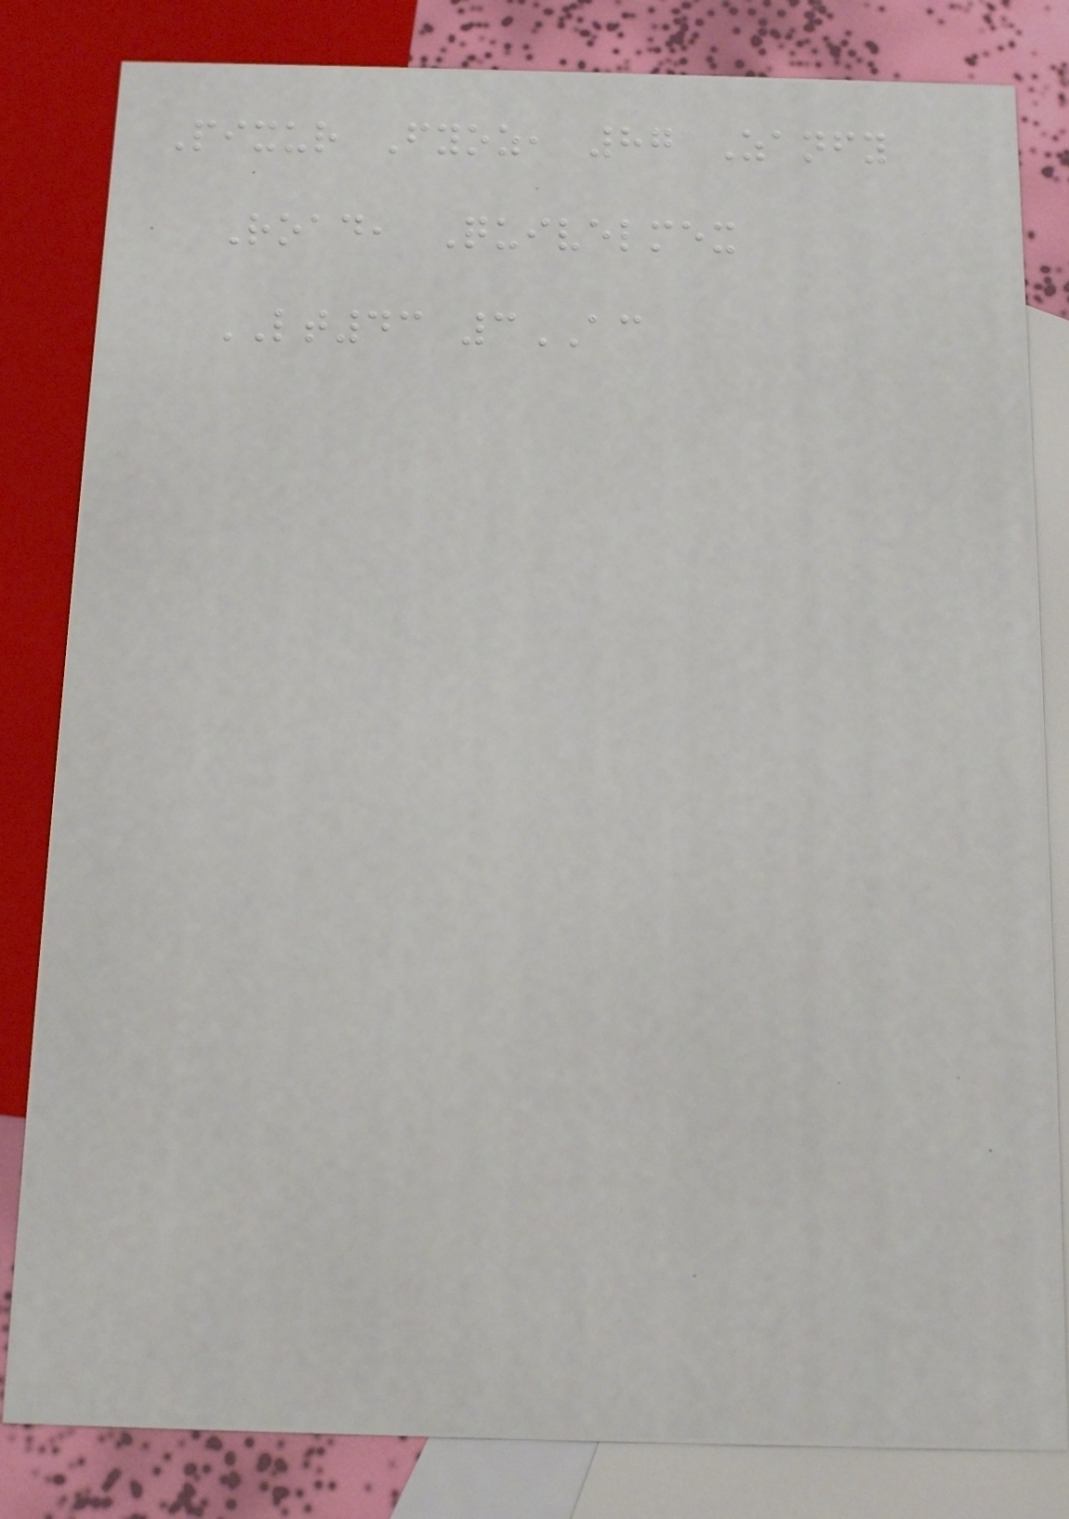Pixur Fyoz, 87 Zanfy
Road, Quivelmex
LT43 3AC
